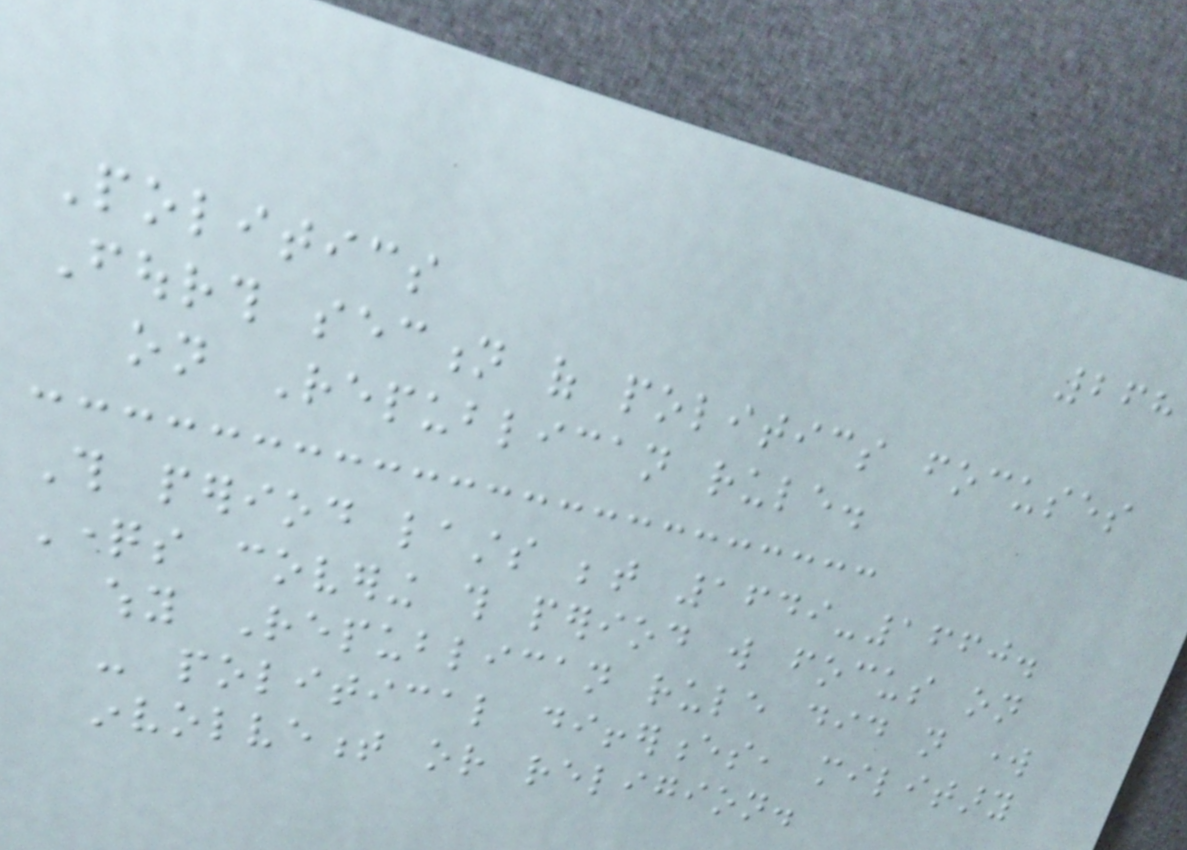268
Politics
Fourth section of politics focuses
on Republican rule.
This period lasts between 1649-1660.
Questions covering this period will focus on
why Republican rule did not work
- political differences, military
involvement or religion.
